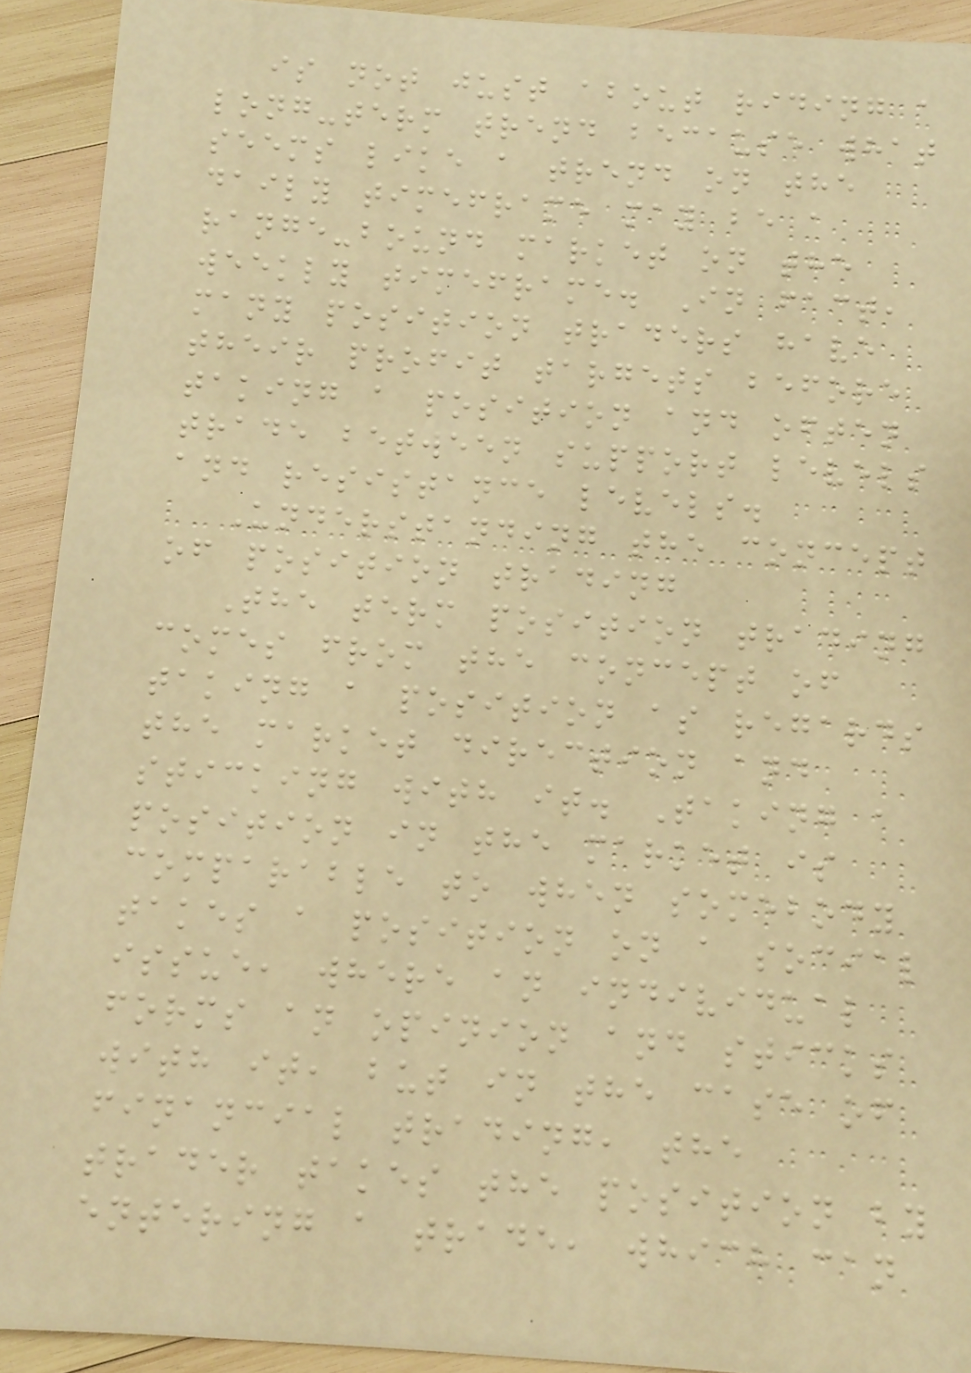is not just about riding a
long-term trend because what
seems like a trend on the
daily timeframe may be a
range-bound market on the
weekly timeframe. In fact,
many position traders have
their profit targets before
taking a position and often
trade between support levels
and resistance levels.
Understanding the concept
of position trading
The term position trading
comes from the concept of
taking a position as regards
the market direction and
sticking with it. Taking a
position in the market is
comparable to when somebody
takes a position on a social
issue, where an individual
forms an opinion and sticks
with it, but in the case of
financial trading, the
trader takes the position by
entering a trade, which can
